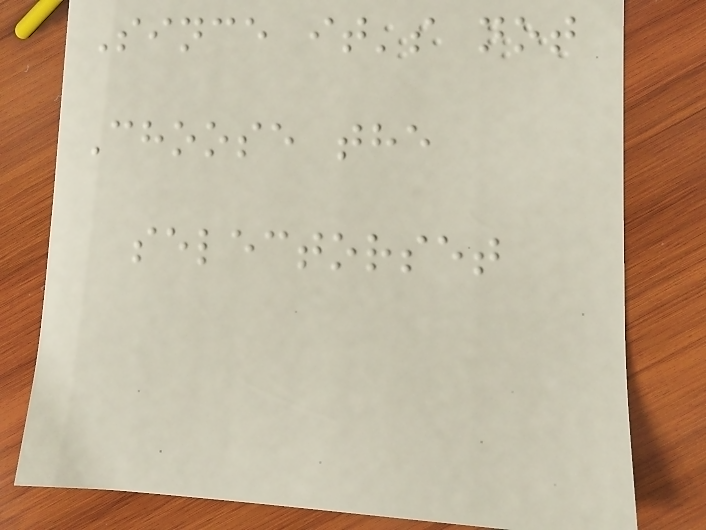Since it's not
Choose the
selectorset
